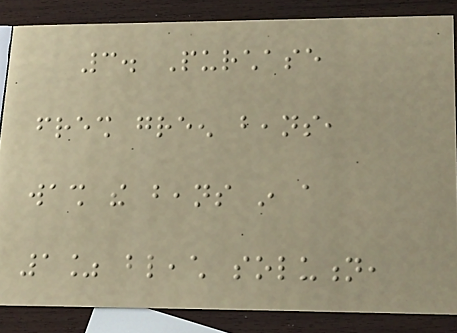3. Purchase
fresh green beans,
wash the beans in a
1% bleach solution,
